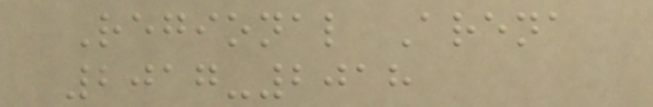Regional Arena
2017-2018
